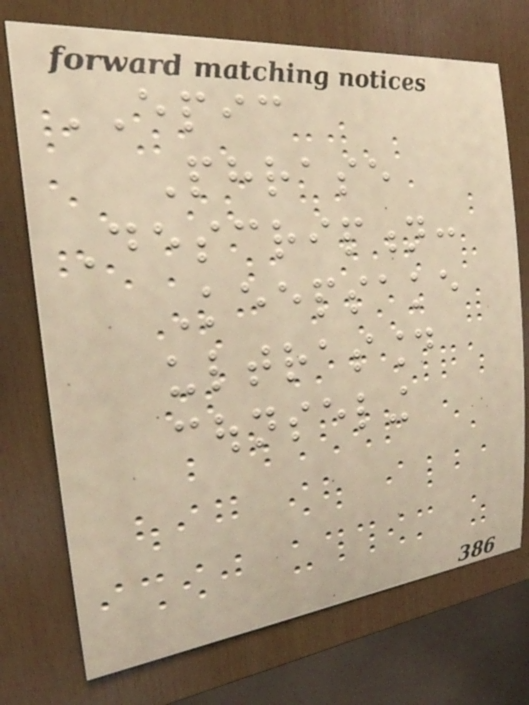EPIC
Phrase
Description:
Keepsake
ultrasound
counseling
